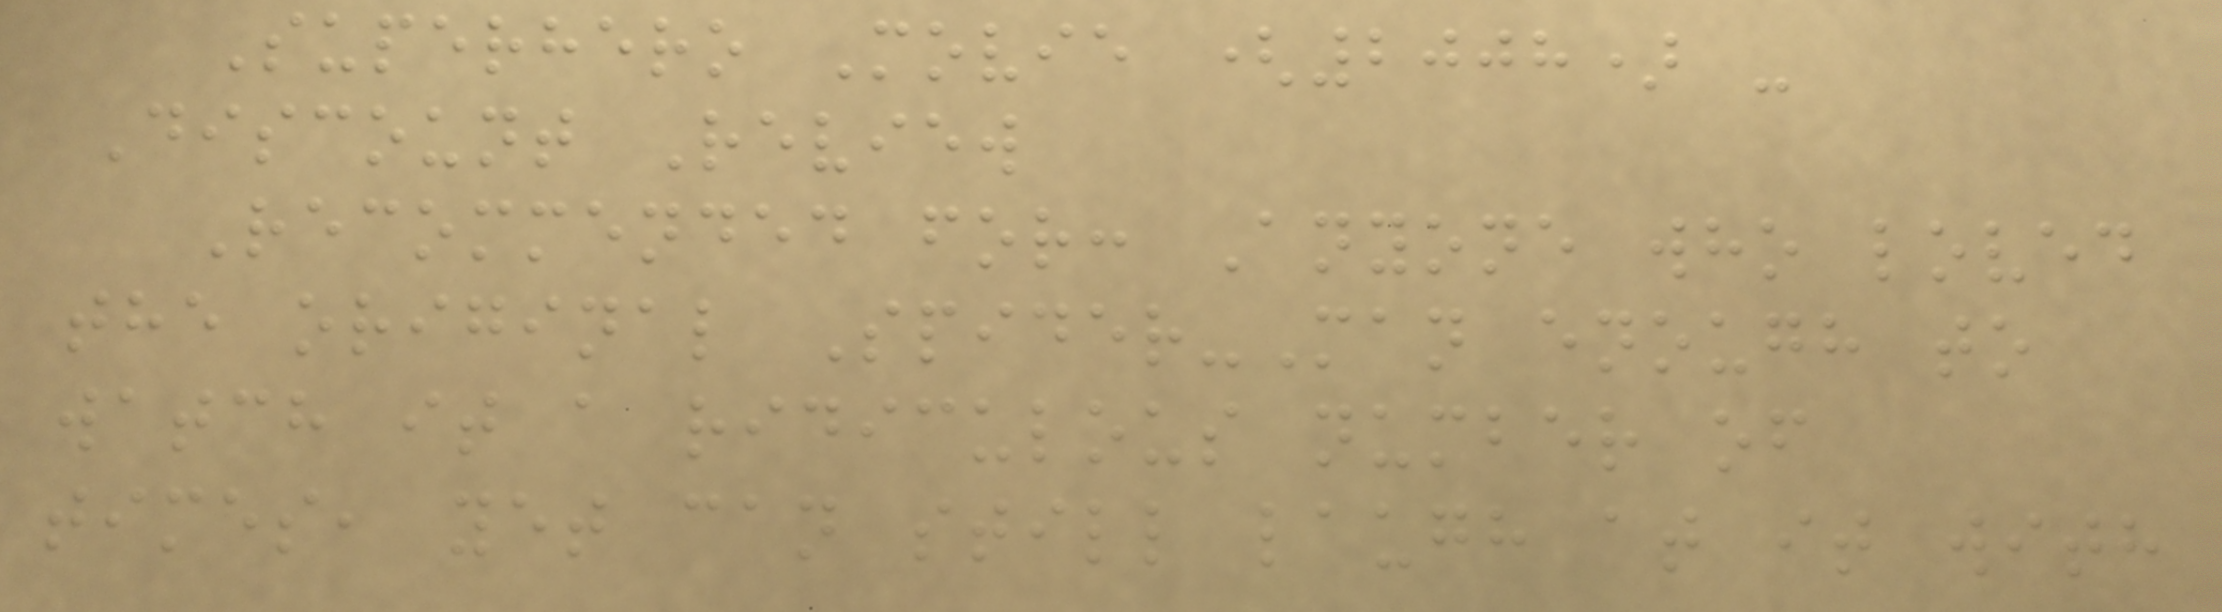Superhero Movie (2008) -
Discount Review
Recommended for: Anyone who loved
the original Spider-Man enough to
watch it a ridiculous number of
times, yet can still laugh at it with
